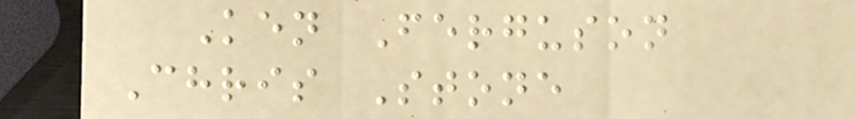Ken Ferguson
Chris Stone
